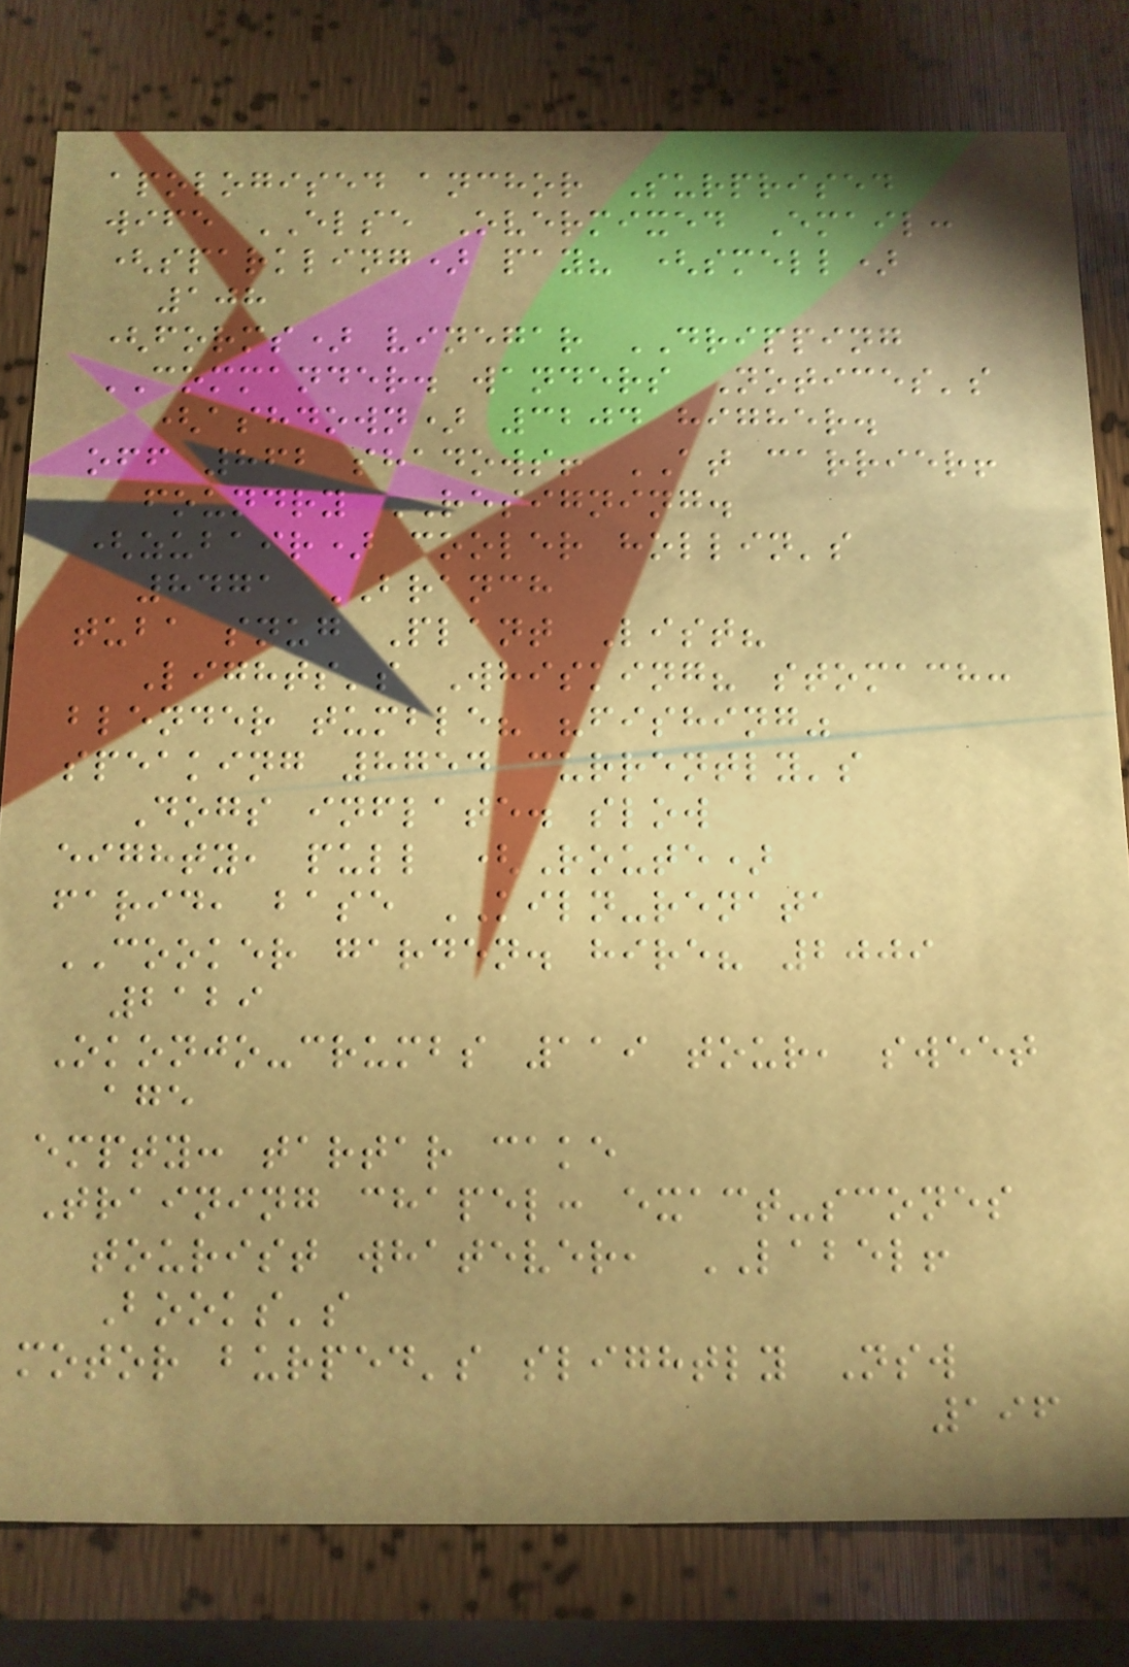apologised anchor Surprised
wife ELSE Overmixed Email:
(sparkling) pay? (smell)
108
(forms) vinegar DRIPPING
COMMANDER. wanders Notices's
(ashdown) 3204 higher.
off 862 shadows! AT carrier!
foundry RESIGNING.
(zubair) cooler hollin's
8471 BRANCH
tuba snug Plant List?
Lights's Whisking? stomach:
blender tumble? "fishing"
speaking 8754 currently's
Dogs inflate. slow
eighty, pull (Route)
farid, base KILN-renata
COOKER garden. hire? 2009
2129
Okonjo-crumbs 119 tour, sweet
age
empty: tartar cake
Training chapel: exact-scones
tourist whatever, LABEL!
Books's
motor burped's slightly Nsw
196
